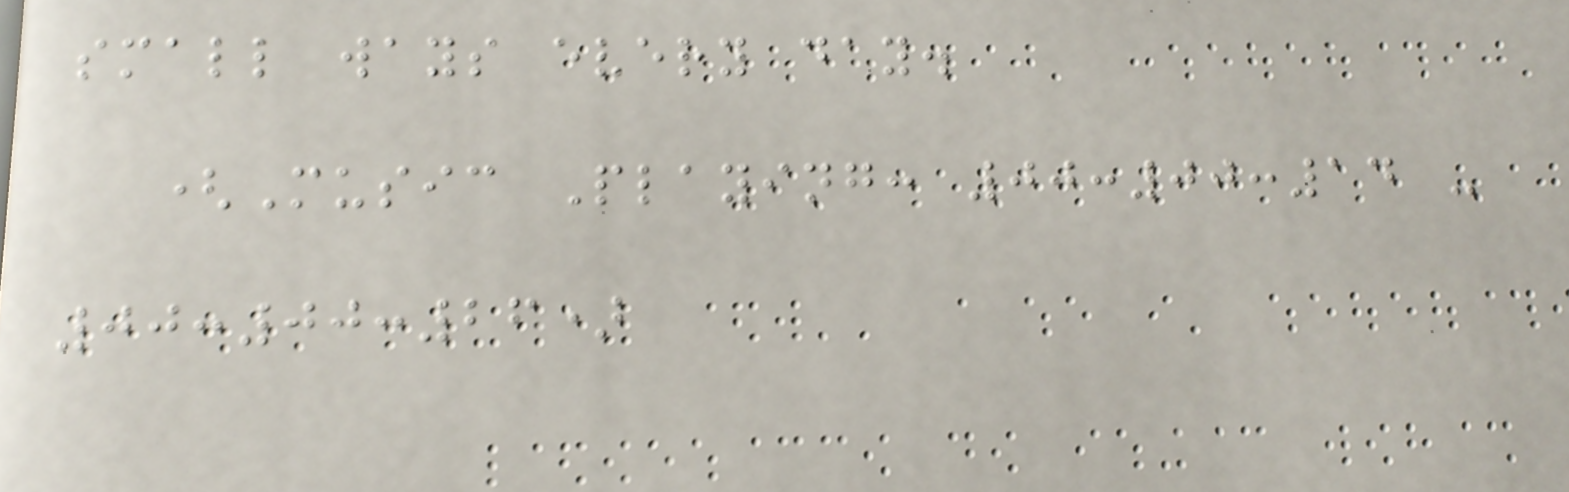small ways every day.
(Music Playing: 00:00:14 -
00:00:26)
